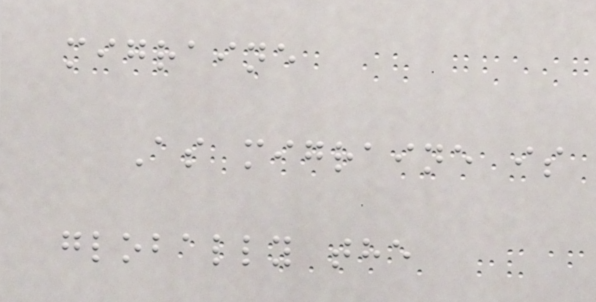migraine
As migraine is
globally the
